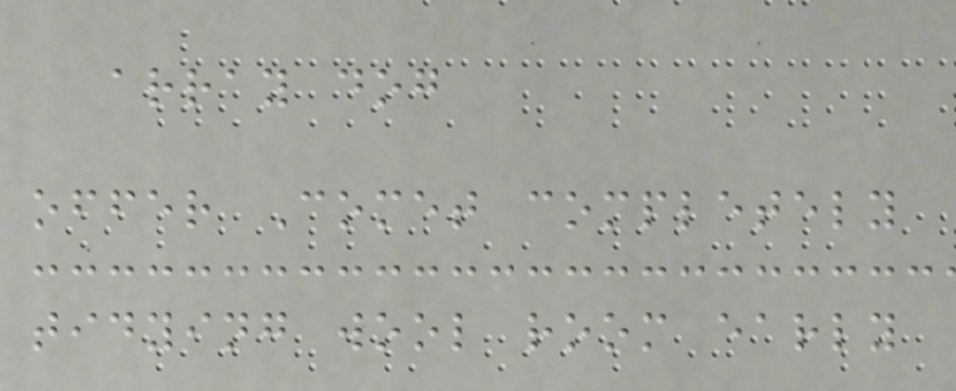array dog
offer Comet completely
tidying wool room early
